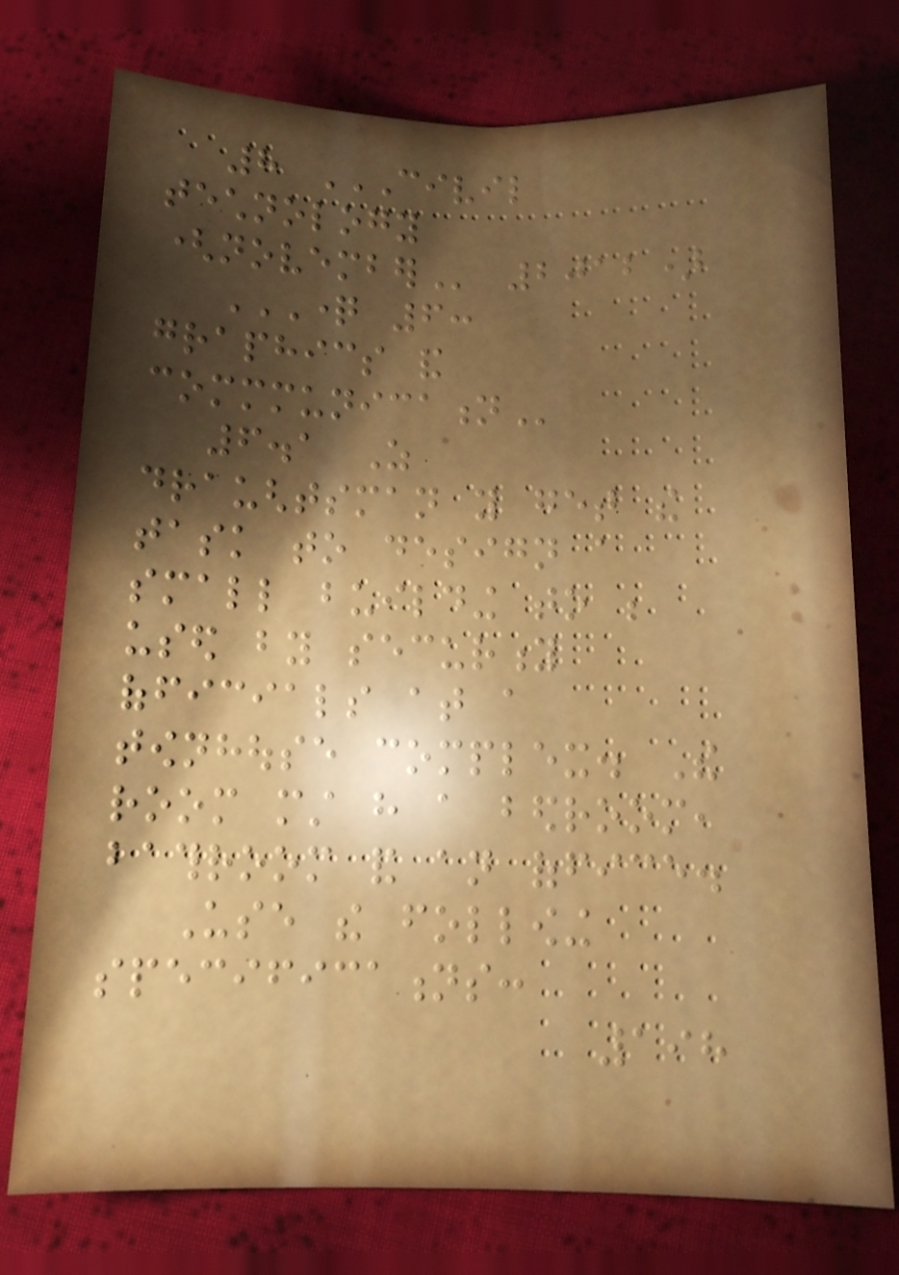8 CIVIL
TECHNOLOGY
(NOVEMBER 2012)
QUESTION 6:
GRAPHICS AND
COMMMUNICATION
6.1 As
draughtsman you get the
task to design a
small building to be
used by security
officials at a
townhouse complex. The
room must have a bedroom,
bathroom and an office.
Use the following
specifications:
198
